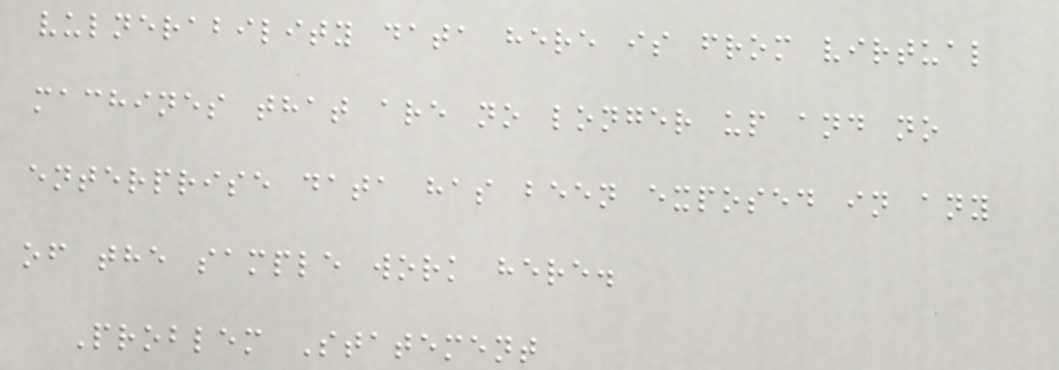vulnerability data here is from virtual
machines that are no longer up and no
enterprise data has been exposed in any
of the sample work here.
Problem Statement
